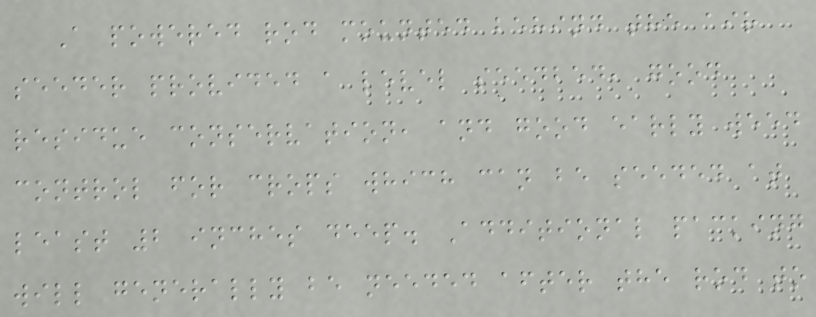A powered rod mounted behind the air
seeder provided a level seedbed, good
residue conservation, and good early weed
control for crops which can be seeded at
least 2 inches deep. Additional packing
will generally be needed after the rod to
